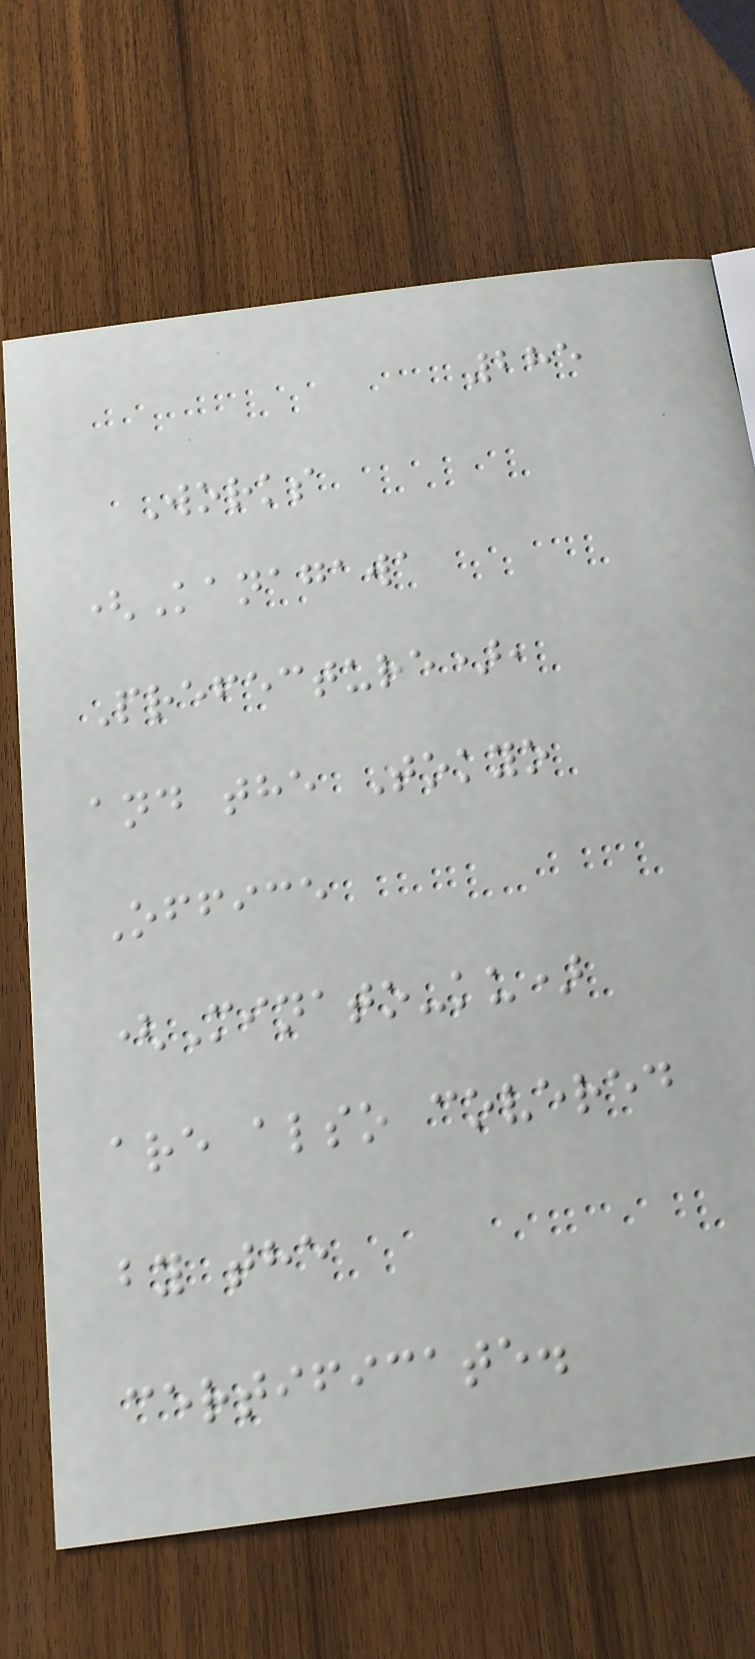285
Works
(Kanagawa
Prefecture),
and the Tokyo
Office
(Minato-ku)
are also covered
by the
certificate.
